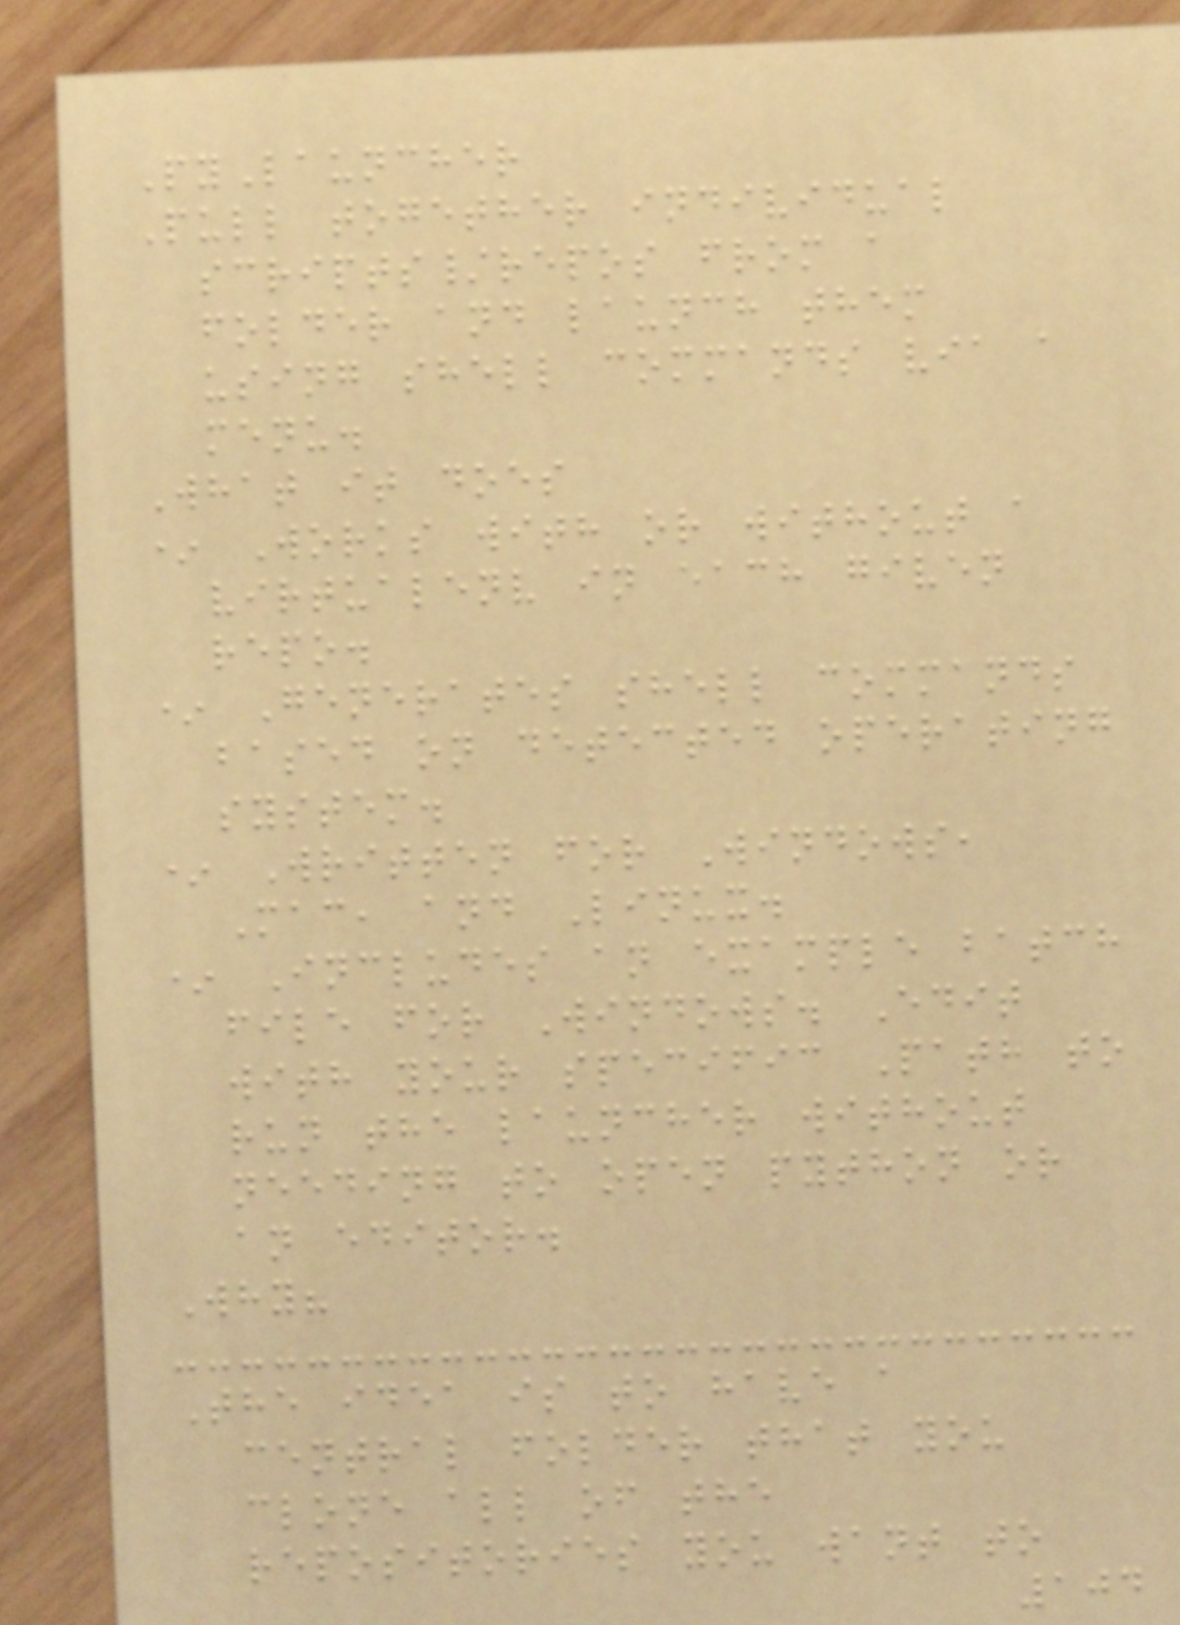PyLauncher
Pull together individual
scripts/repos from a
folder and launch them
using shell commands via a
menu.
What it does
* Works with or without a
virtualenv in each given
repo.
* Generates shell commands
based on detected operating
system.
* Written for Windows,
Mac, and Linux.
* Includes an example batch
file for Windows. Edit
with your specific Path to
run the launcher without
needing to open python or
an editor.
Why?
The idea is to have a
central folder that you
clone all of the
repositories you want to
104
